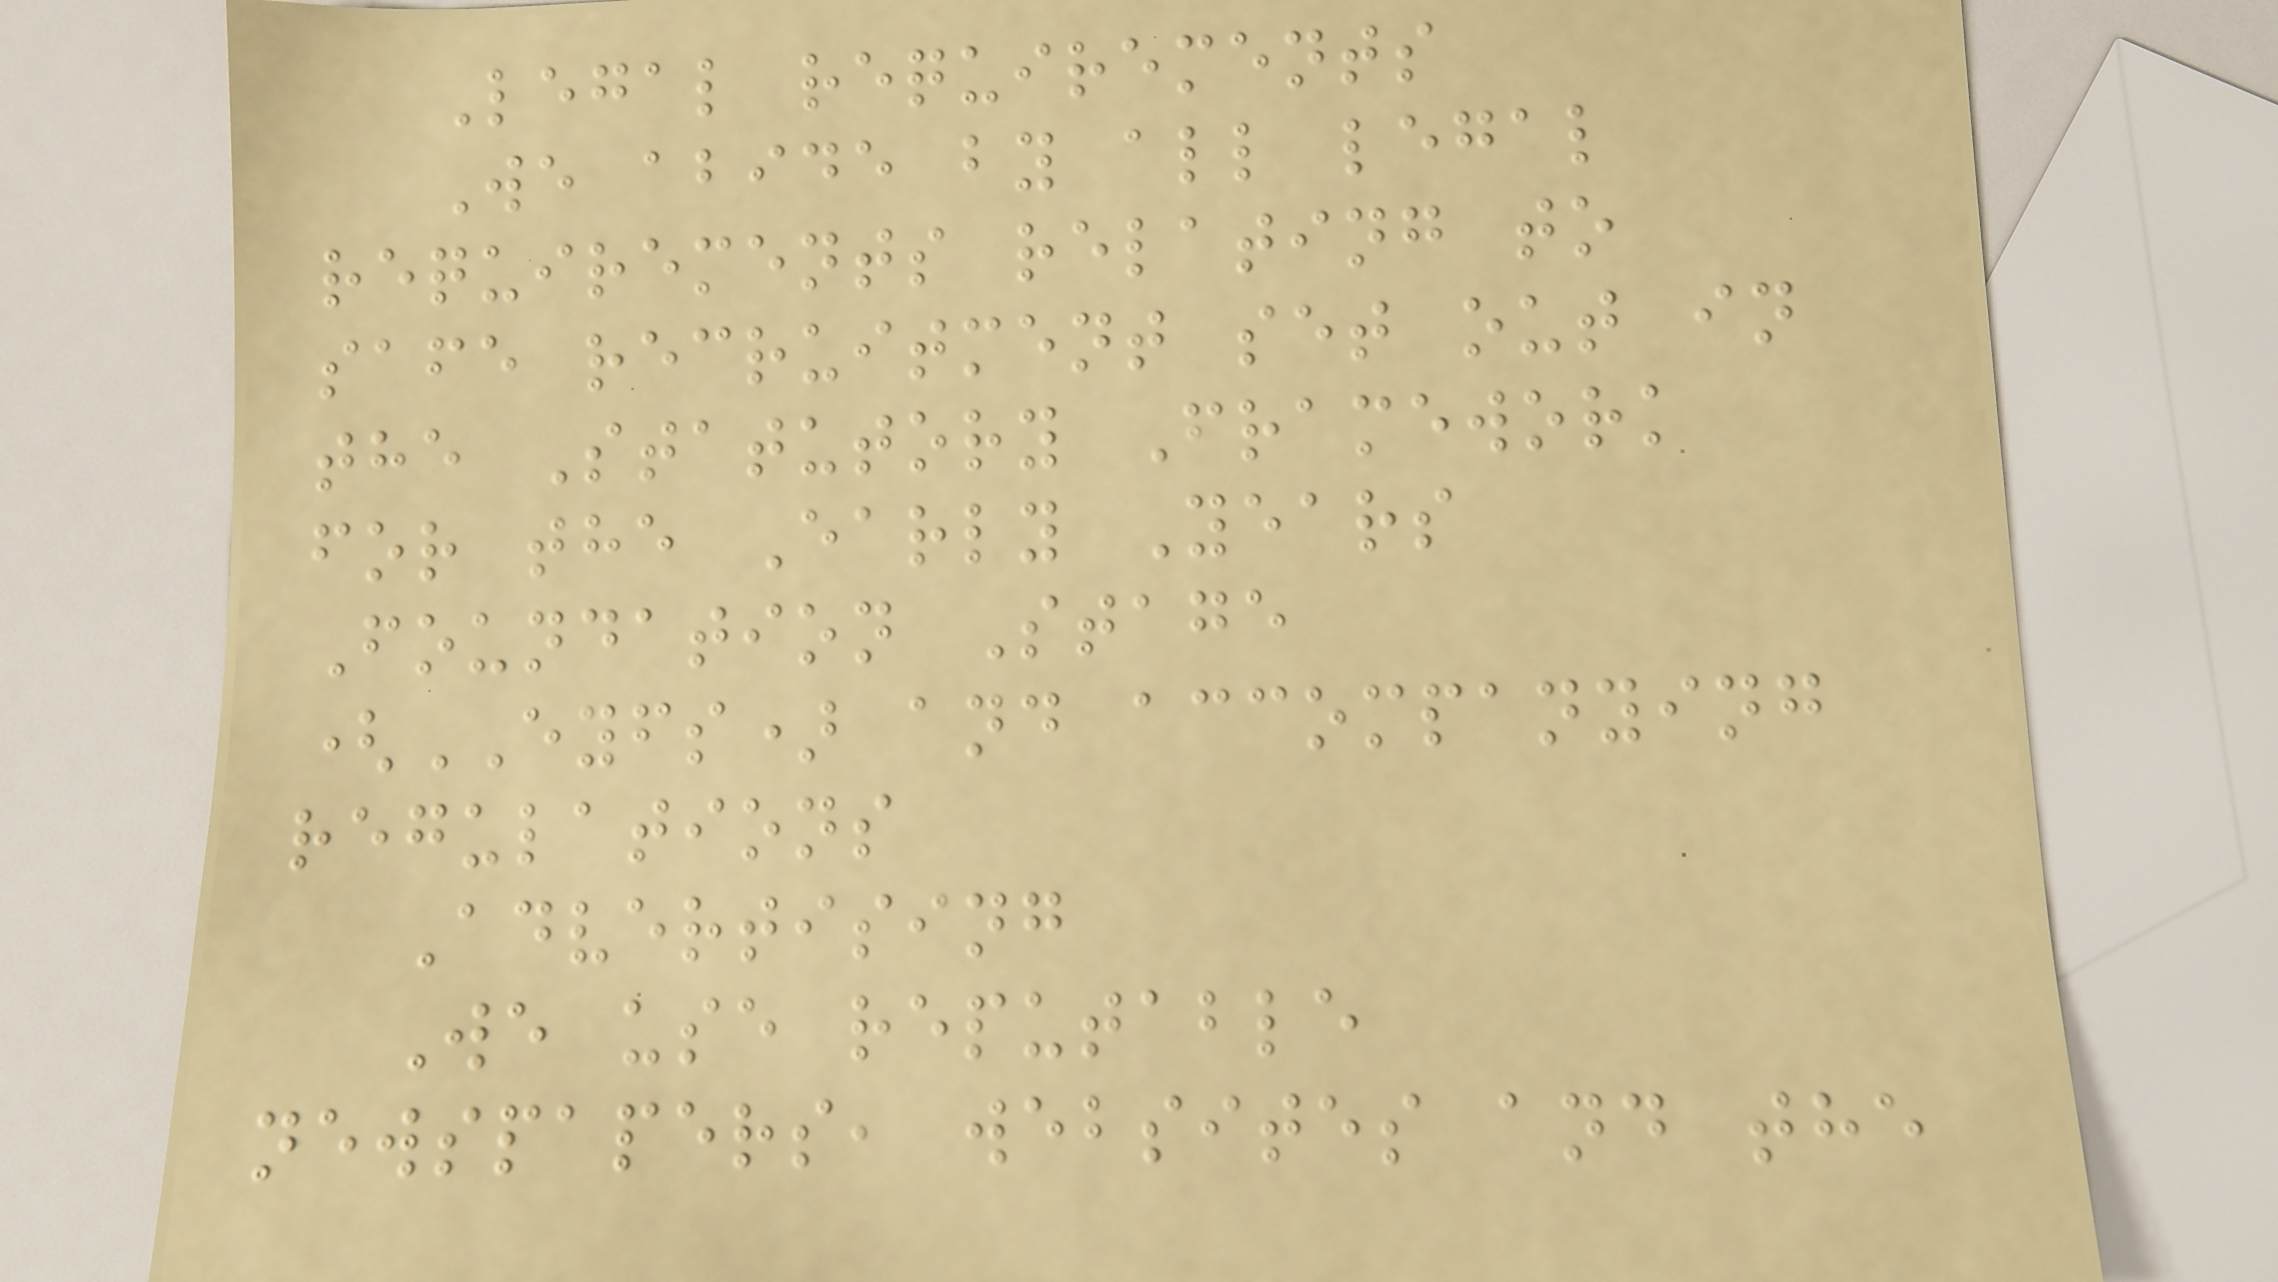Legal requirements
We abide by all legal
requirements relating to
safe recruitment set out in
the Statutory Framework
for the Early Years
Foundation Stage
(EYFS) and accompanying
regulations
Advertising
We use reputable
newspapers, websites and the
